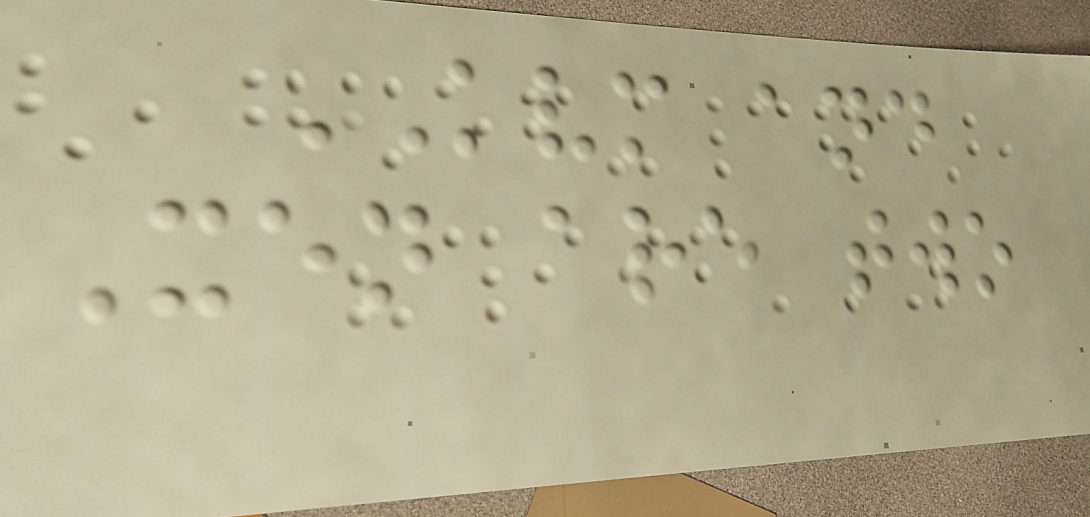KVM and
Xen are two
